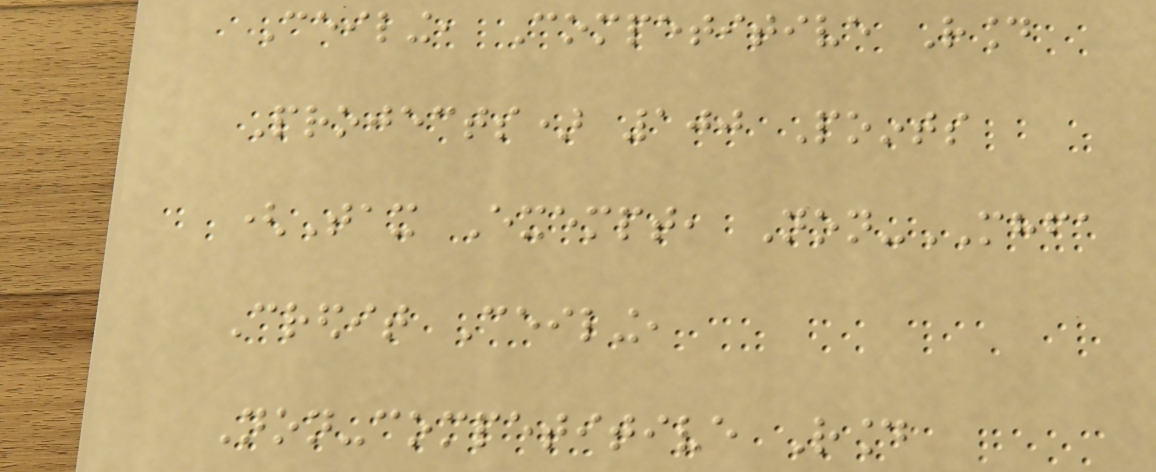Ceiling, Competitive Round
Projects) 100 Points
(Tax Exempt, Non-MHFA
Credit Ceiling,
Non-competitive Round
